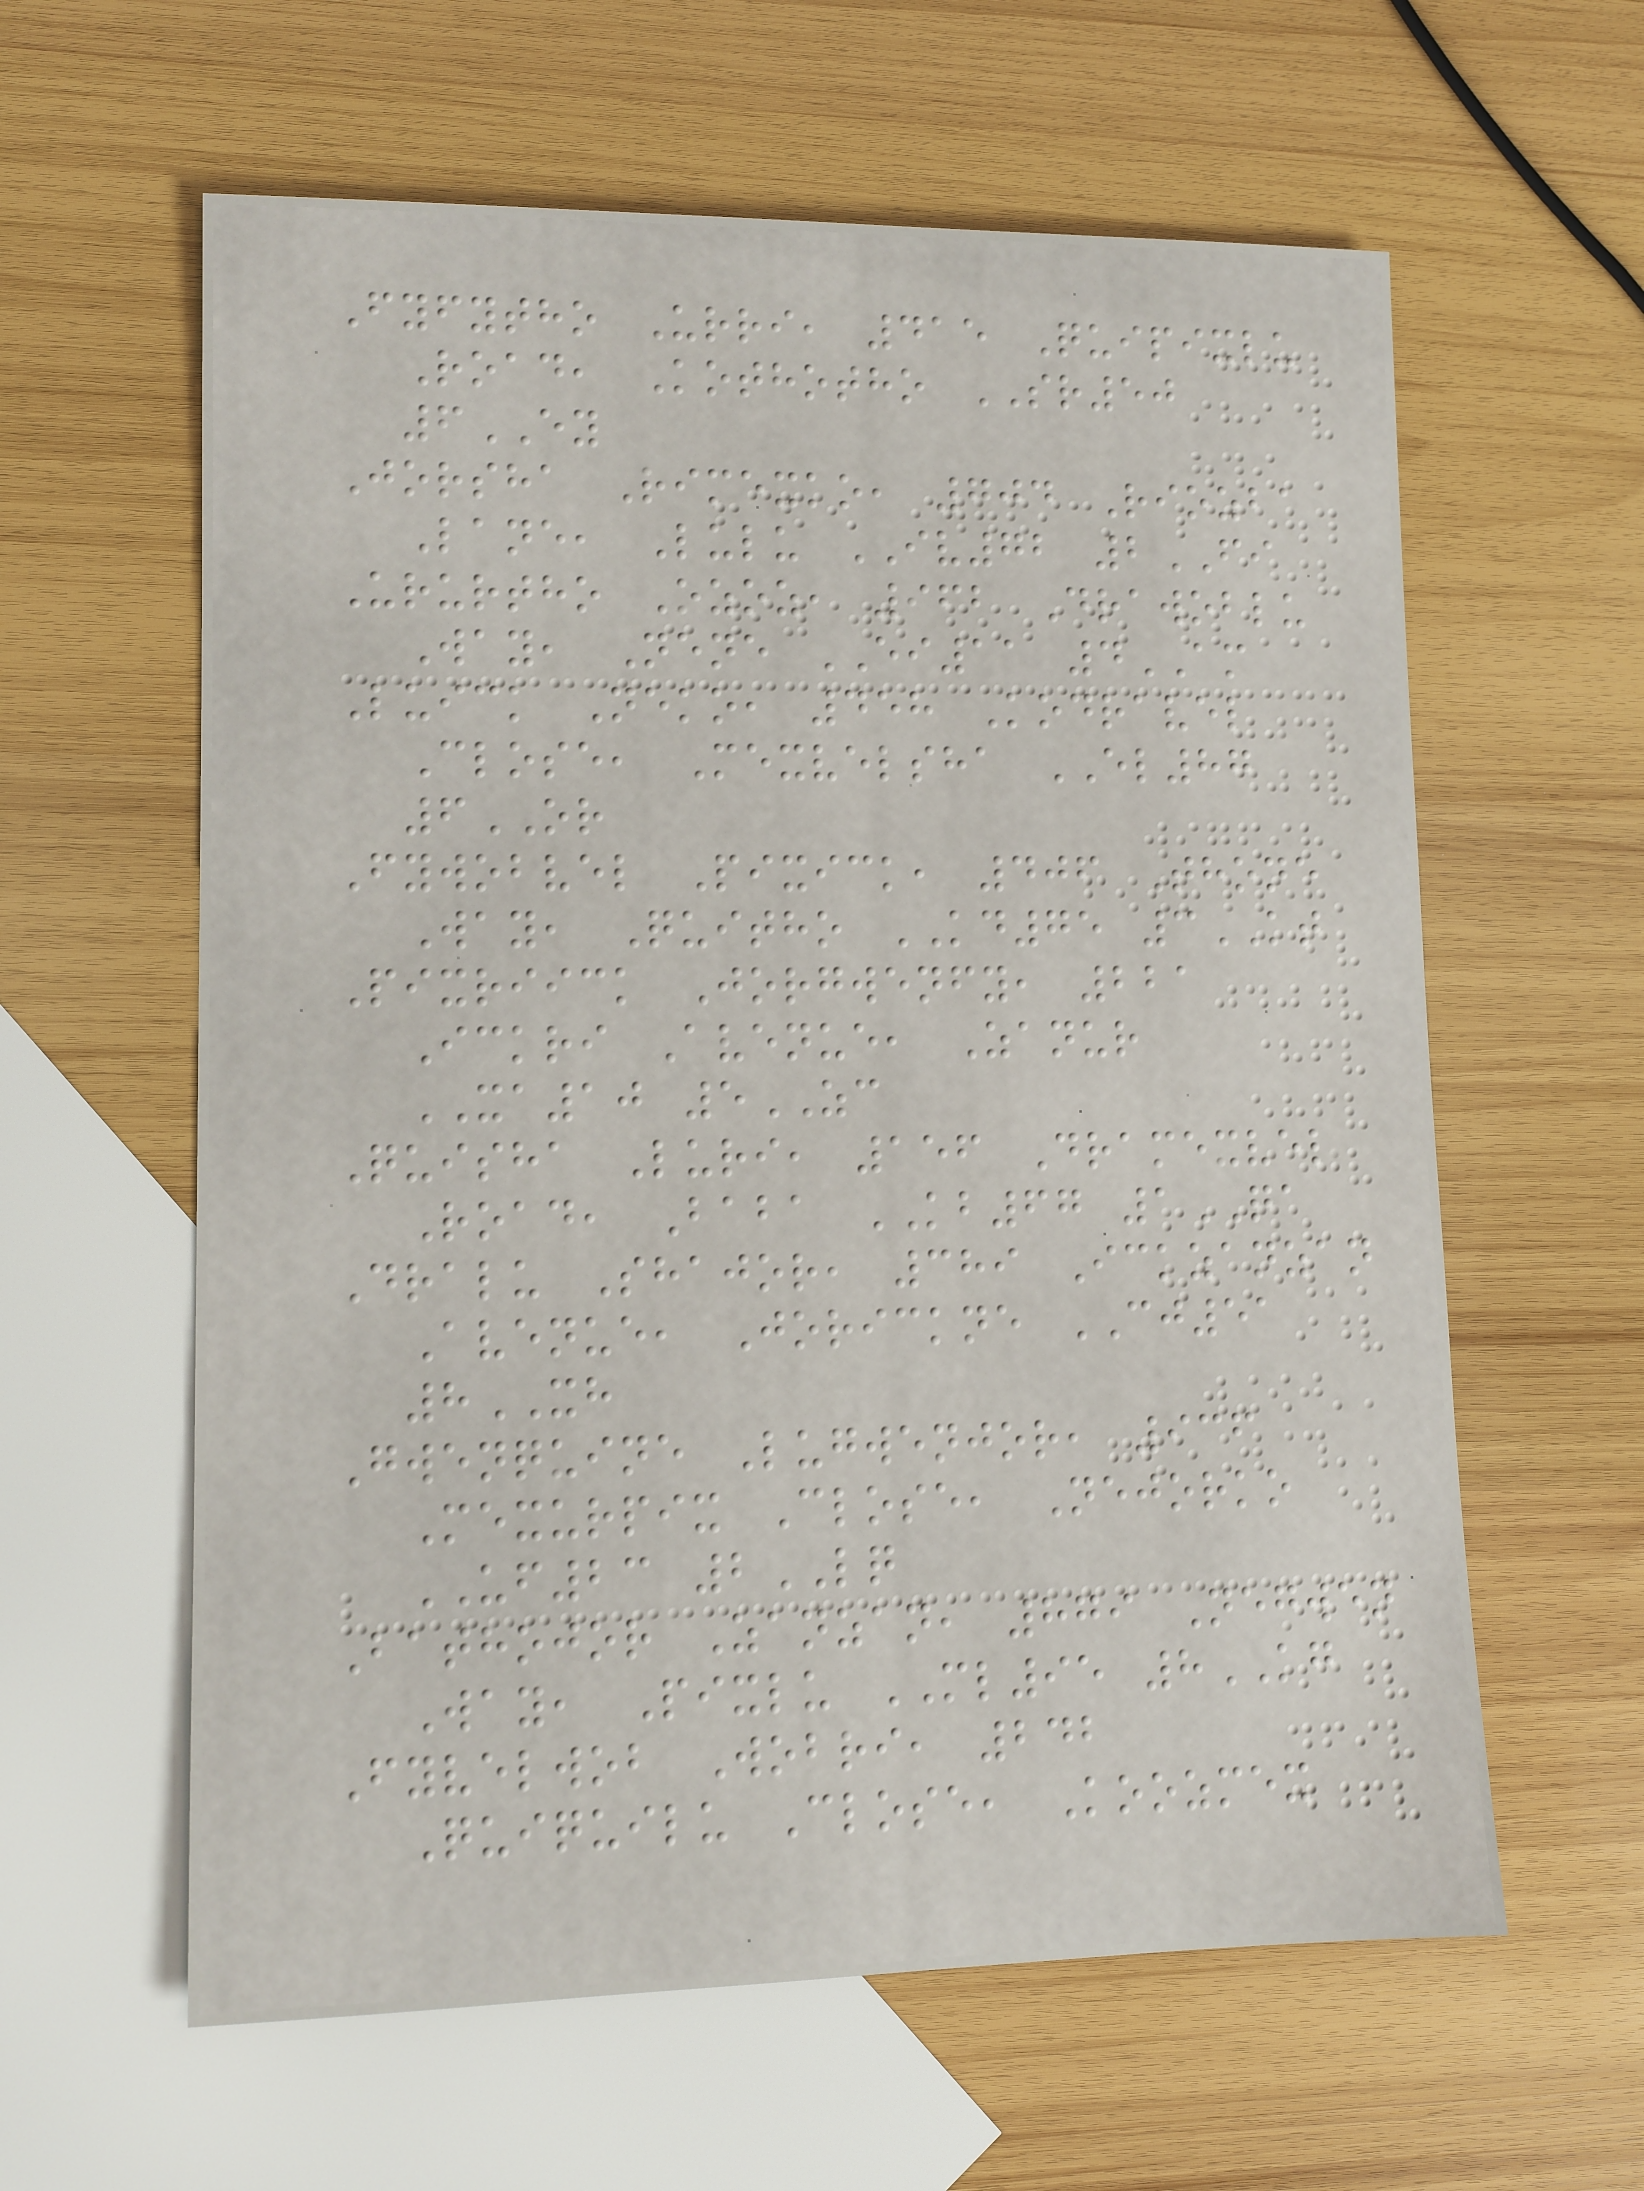Fyfytho Urri, 415 Quipixlu
Road, Kothotho SR50
6EY
Jorsha Rimexko, 704 Riozba
Lane, Lulu IV72 2FI
Ururtho Ozoz, 962 Drawoblu
Way, Nene EI11 4AM
Luick Neko, 458 Kodravel
Close, Mexvelsha EL87
6OR
Fywobvel Pixick, 406 Thone
Way, Quitho KD75 3KT
Pixriick Jorgwenfy, 221
Ickri Avenue, Zanur
XA10 5ZC
Quisha Luri, 156 Dramexvel
Road, Baba KB67 1QA
Dralu Shajor, 389 Ickzanzan
Avenue, Jorickne CJ51
8XH
Gwenquine Lugwenjor, 936
Mexurpix Close, Nejorko
UF23 2LQ
Bathojor Zanzan, 879 Negwen
Way, Pixlu ML95 8KG
Fyvelwob Wobri, 242
Quiquilu Close, Koozmex
